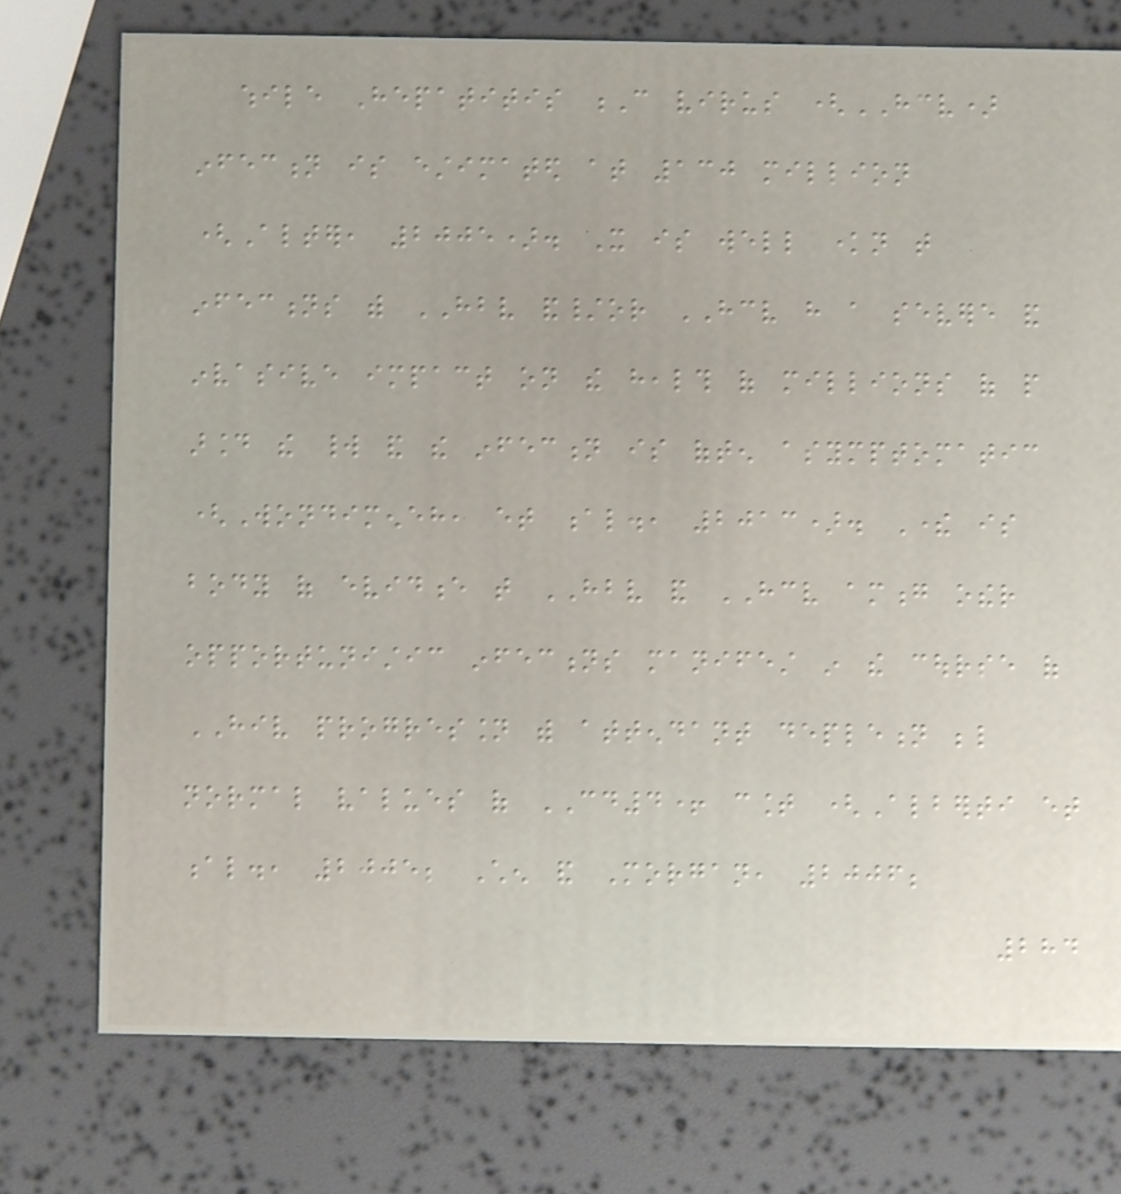while Hepatitis C virus (HCV)
infection is estimated at 130 million
(Alter, 2005). It is well known that
infections with HBV and/or HCV have a severe and
invasive impact on the health of millions of people
around the world and the infection is often asymptomatic
(Wondimeneh, et al., 2013). There is
body of evidence that HBV and HCV among other
opportunistic infections manifest in the course of
HIV progression with attendant depletion below
normal values of CD4+ count (Alberti et
al., 2005; Chen and Morgan, 2006;
284
